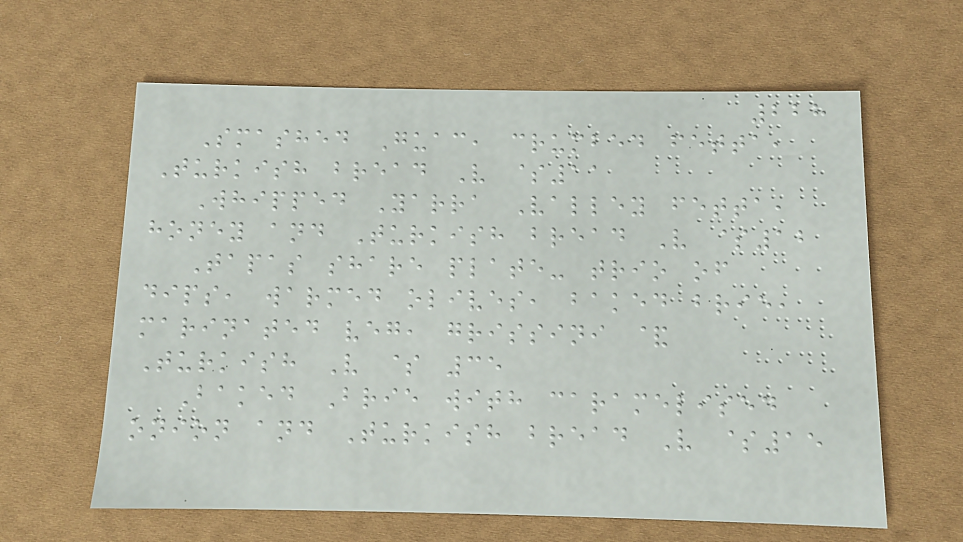228
Smashed Guac, crumbed fetta,
Turkish bread V $11
Whipped Yarra Valley fetta,
honey and Turkish bread V $12
Tapas share plate- trio of
dips, warmed olives, baked brie,
marinated veg, grissini &
Turkish V $ 35
Baked Brie with caramelised
onion and Turkish bread V $15
